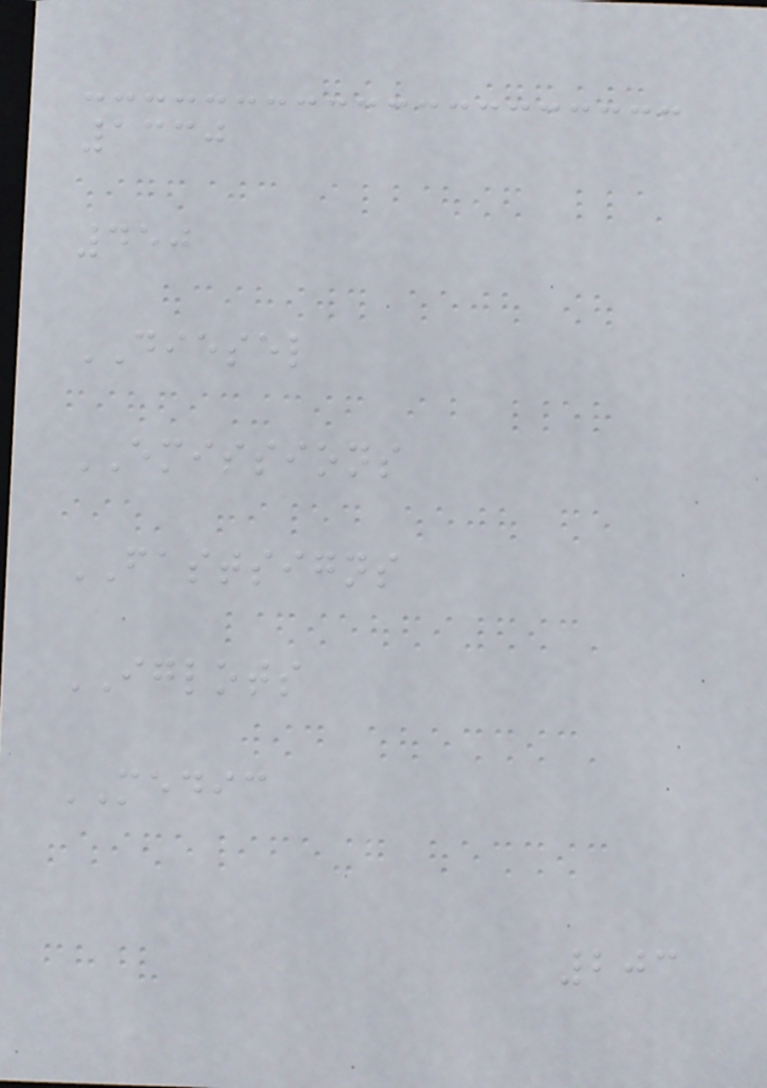1330
450
DIESEL
EMISSIONS
FASTSIGNS
IGLOTS
MEDIC
203
